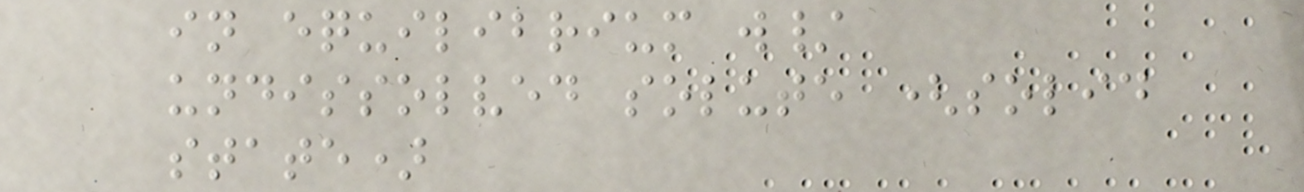in equilibrium w/
undissolved solute (solid
state)
